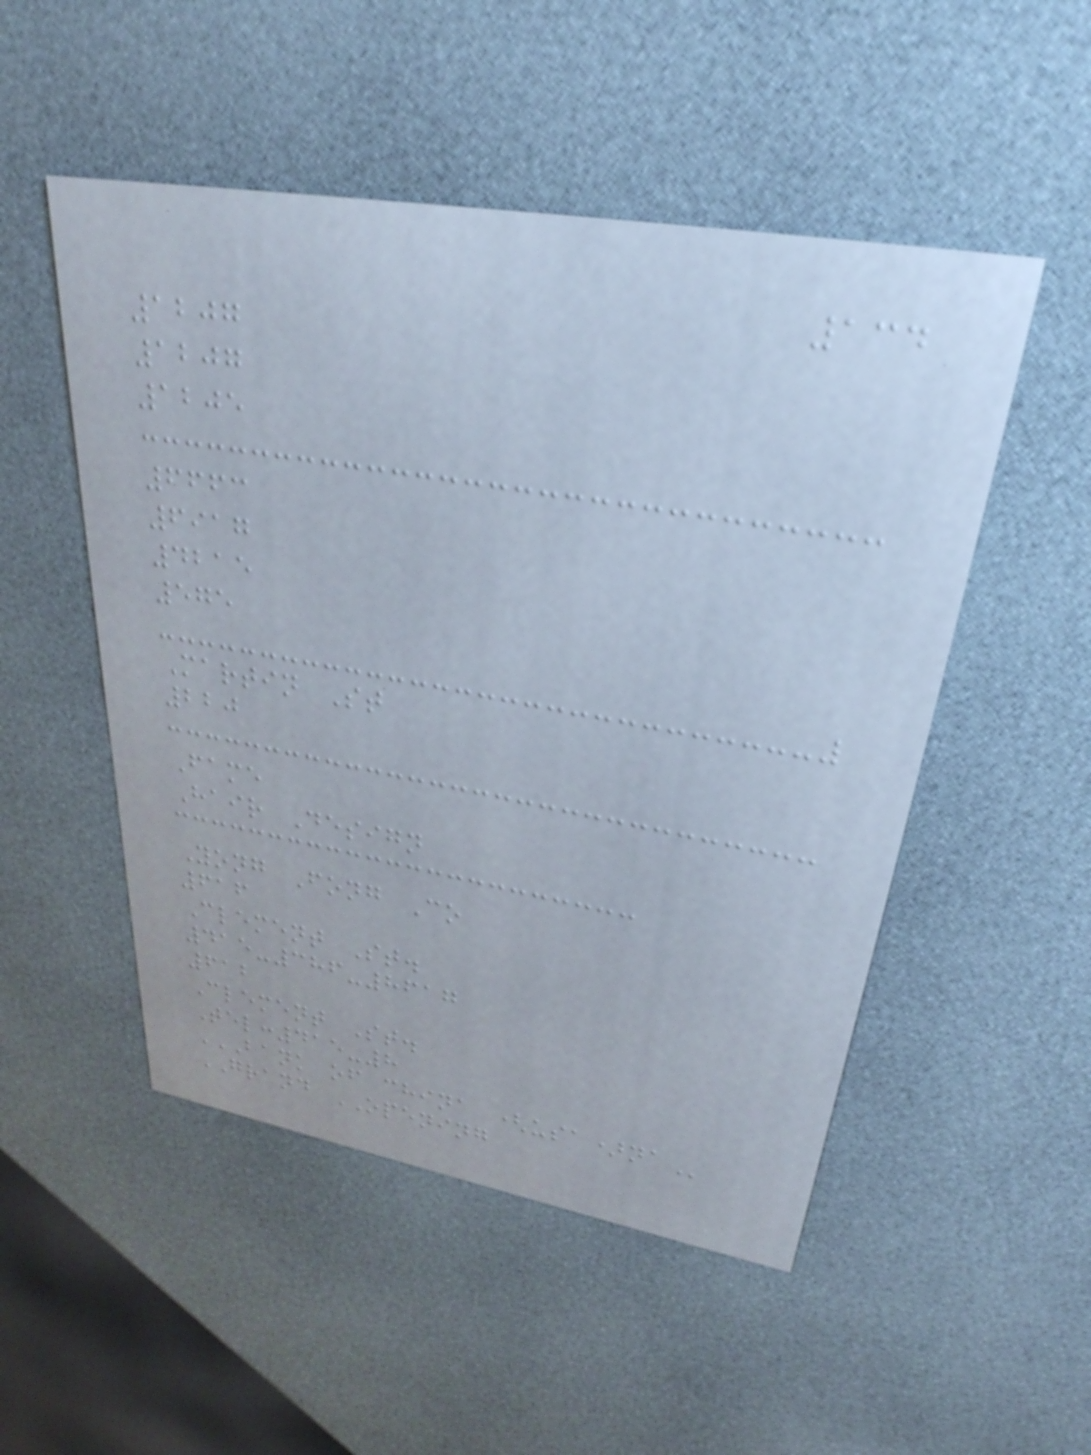134
1207
1207
1205
6663
6917
4215
575
Martin St
220
Fame
Hair Design
Yong Fong Co
616
Clement St.
415-386-8617
612
Clement St.
Tel:415-8
BANK OF CHINA (USA)NA
GRAND OPENING
